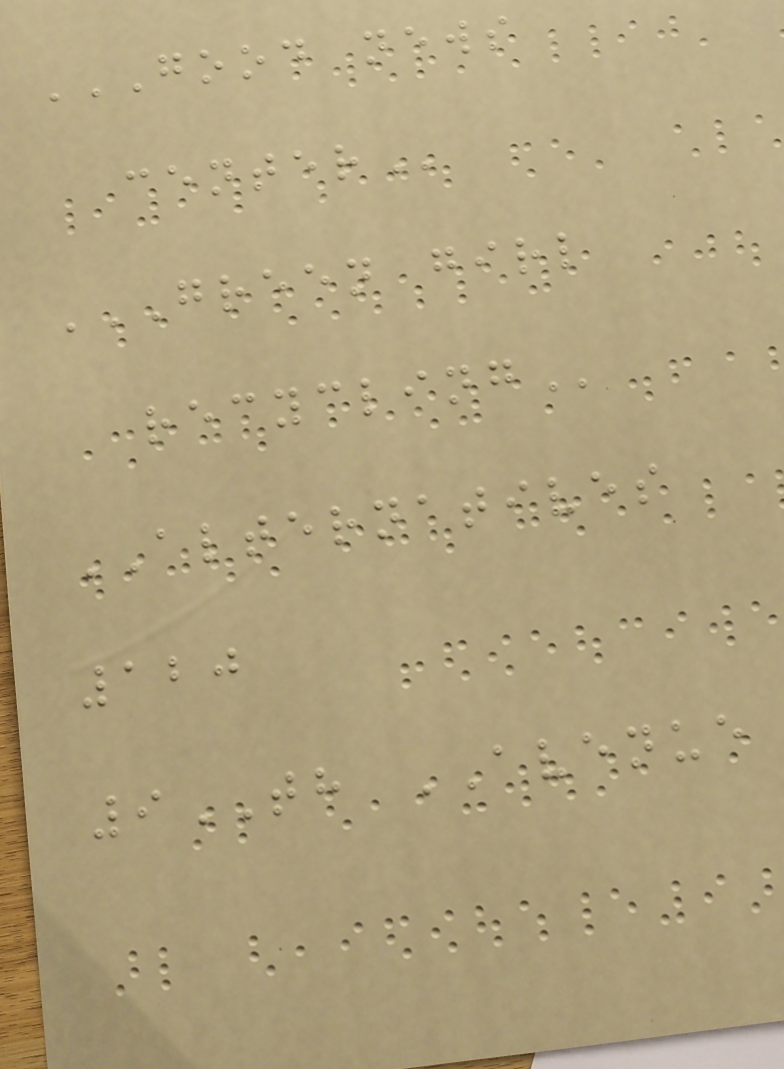GOOD NEWS
CENTER
GREEN GIRL
RECYCLING
ALTERNATIVES
120
9TH AVENUE
